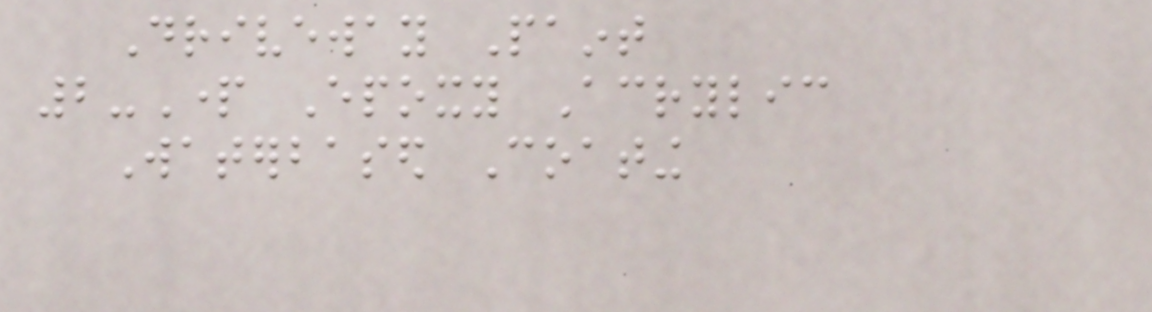Driveway Paint
2-Part Epoxy Acrylic
Waterbased Coating
